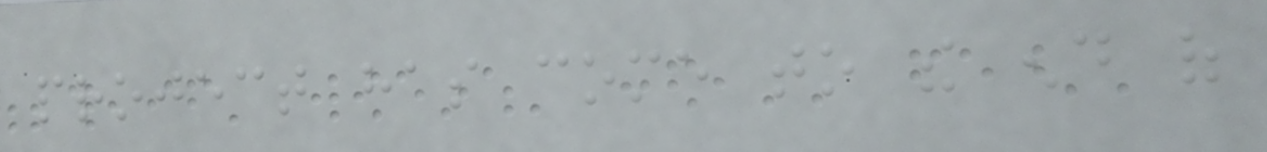project has come to the end of
